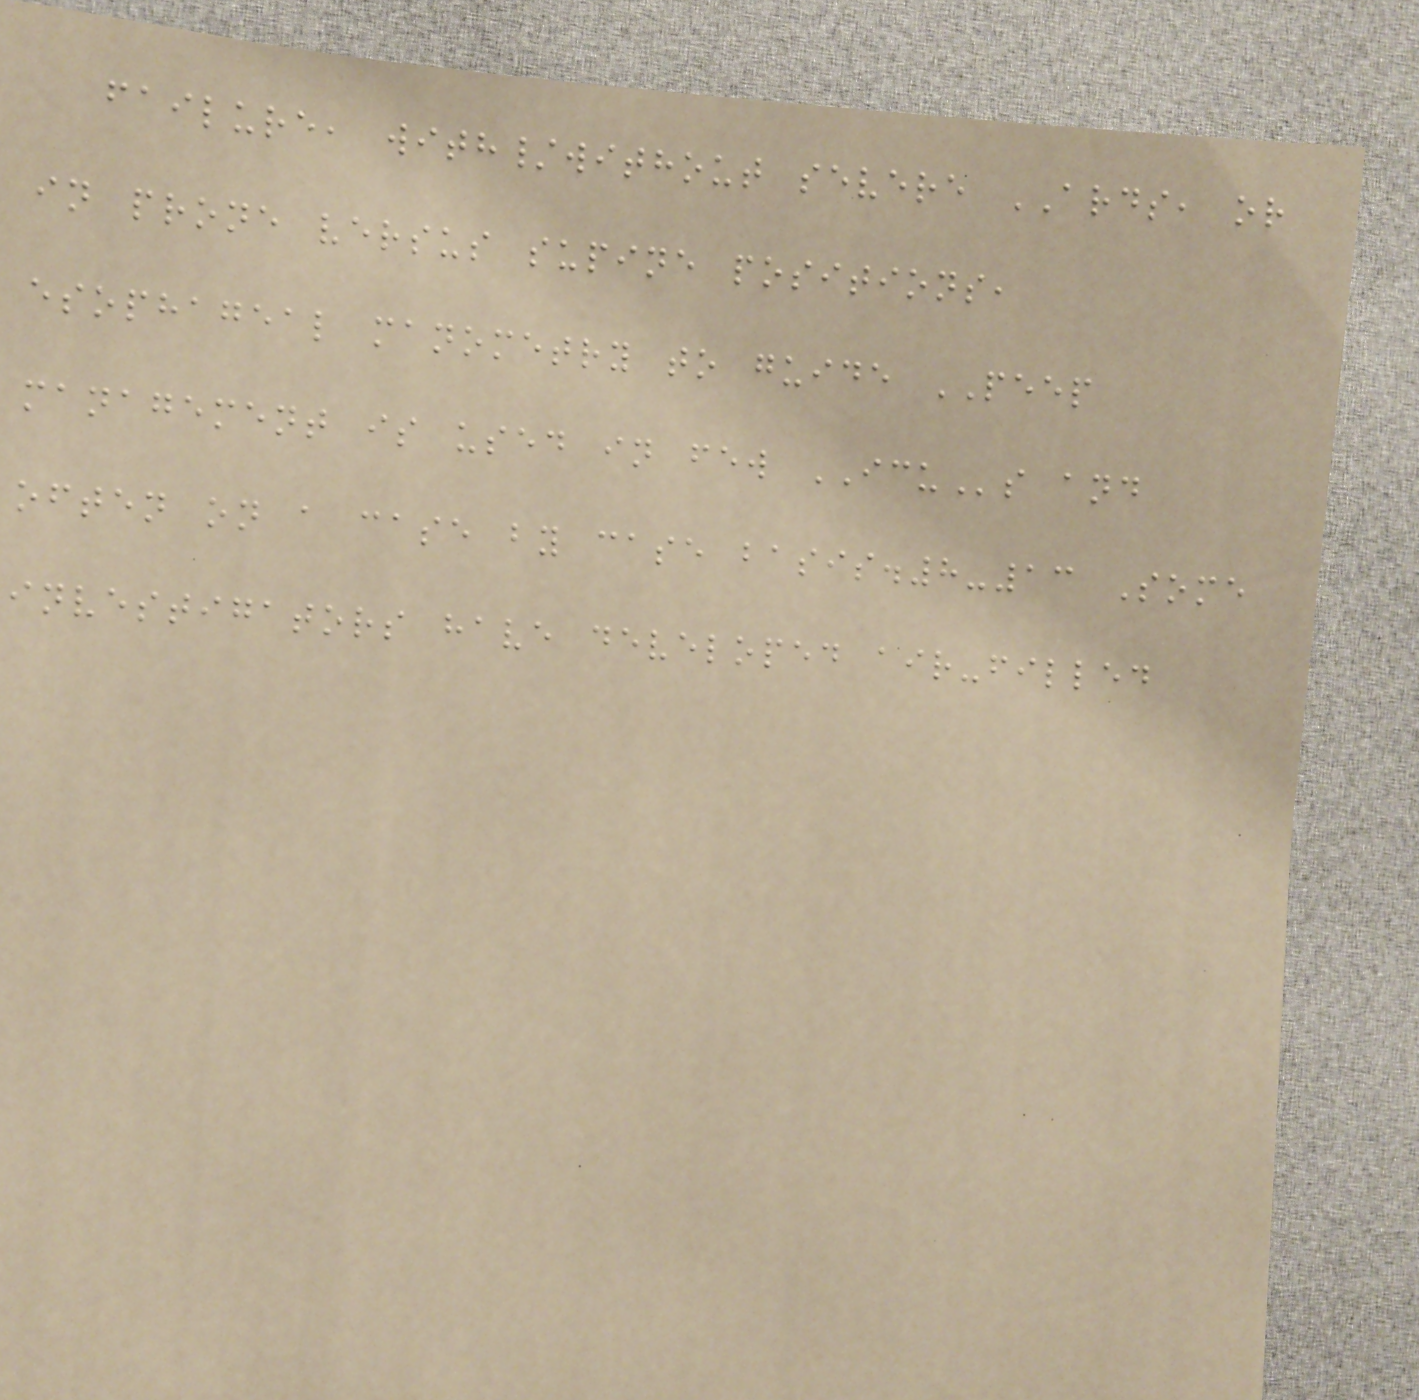failure, with/without severe ARDS, or
in prone versus supine positions,
esophageal manometry to guide PEEP
management is used in few ICUs and
often on a case by case basis.8-13 Some
investigators have developed air-filled
